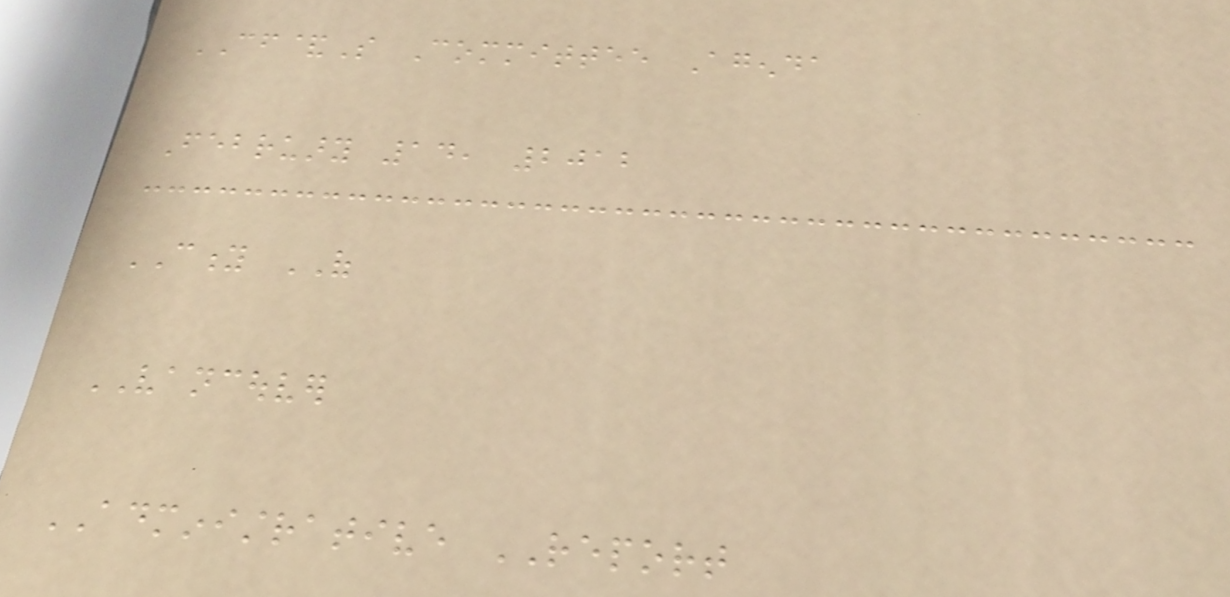CF&S Committee Agenda
February 14, 2012
CITY OF
VANCOUVER
ADMINISTRATIVE REPORT
